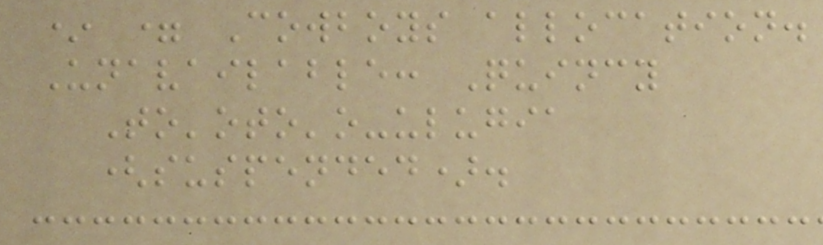* = Cowboys allocation.
Unavailable: Quincy
To'oto'o-ulugia
(suspended).
